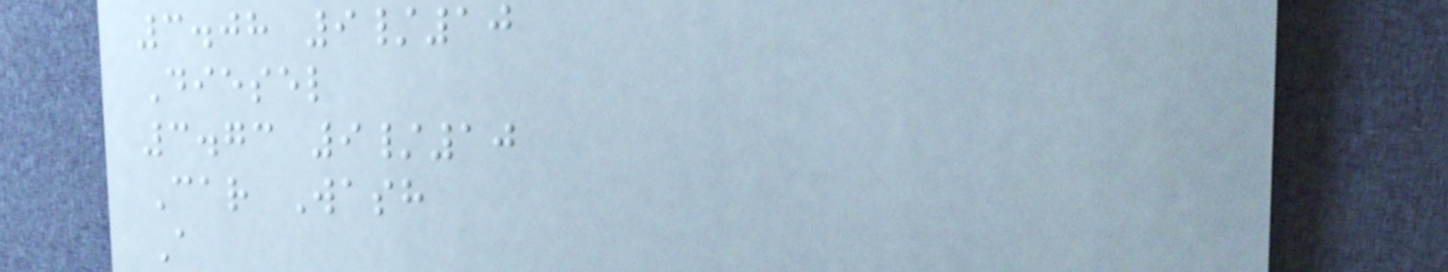3.08 9/10
Diesel
3.73 9/10
Car Wash
A
